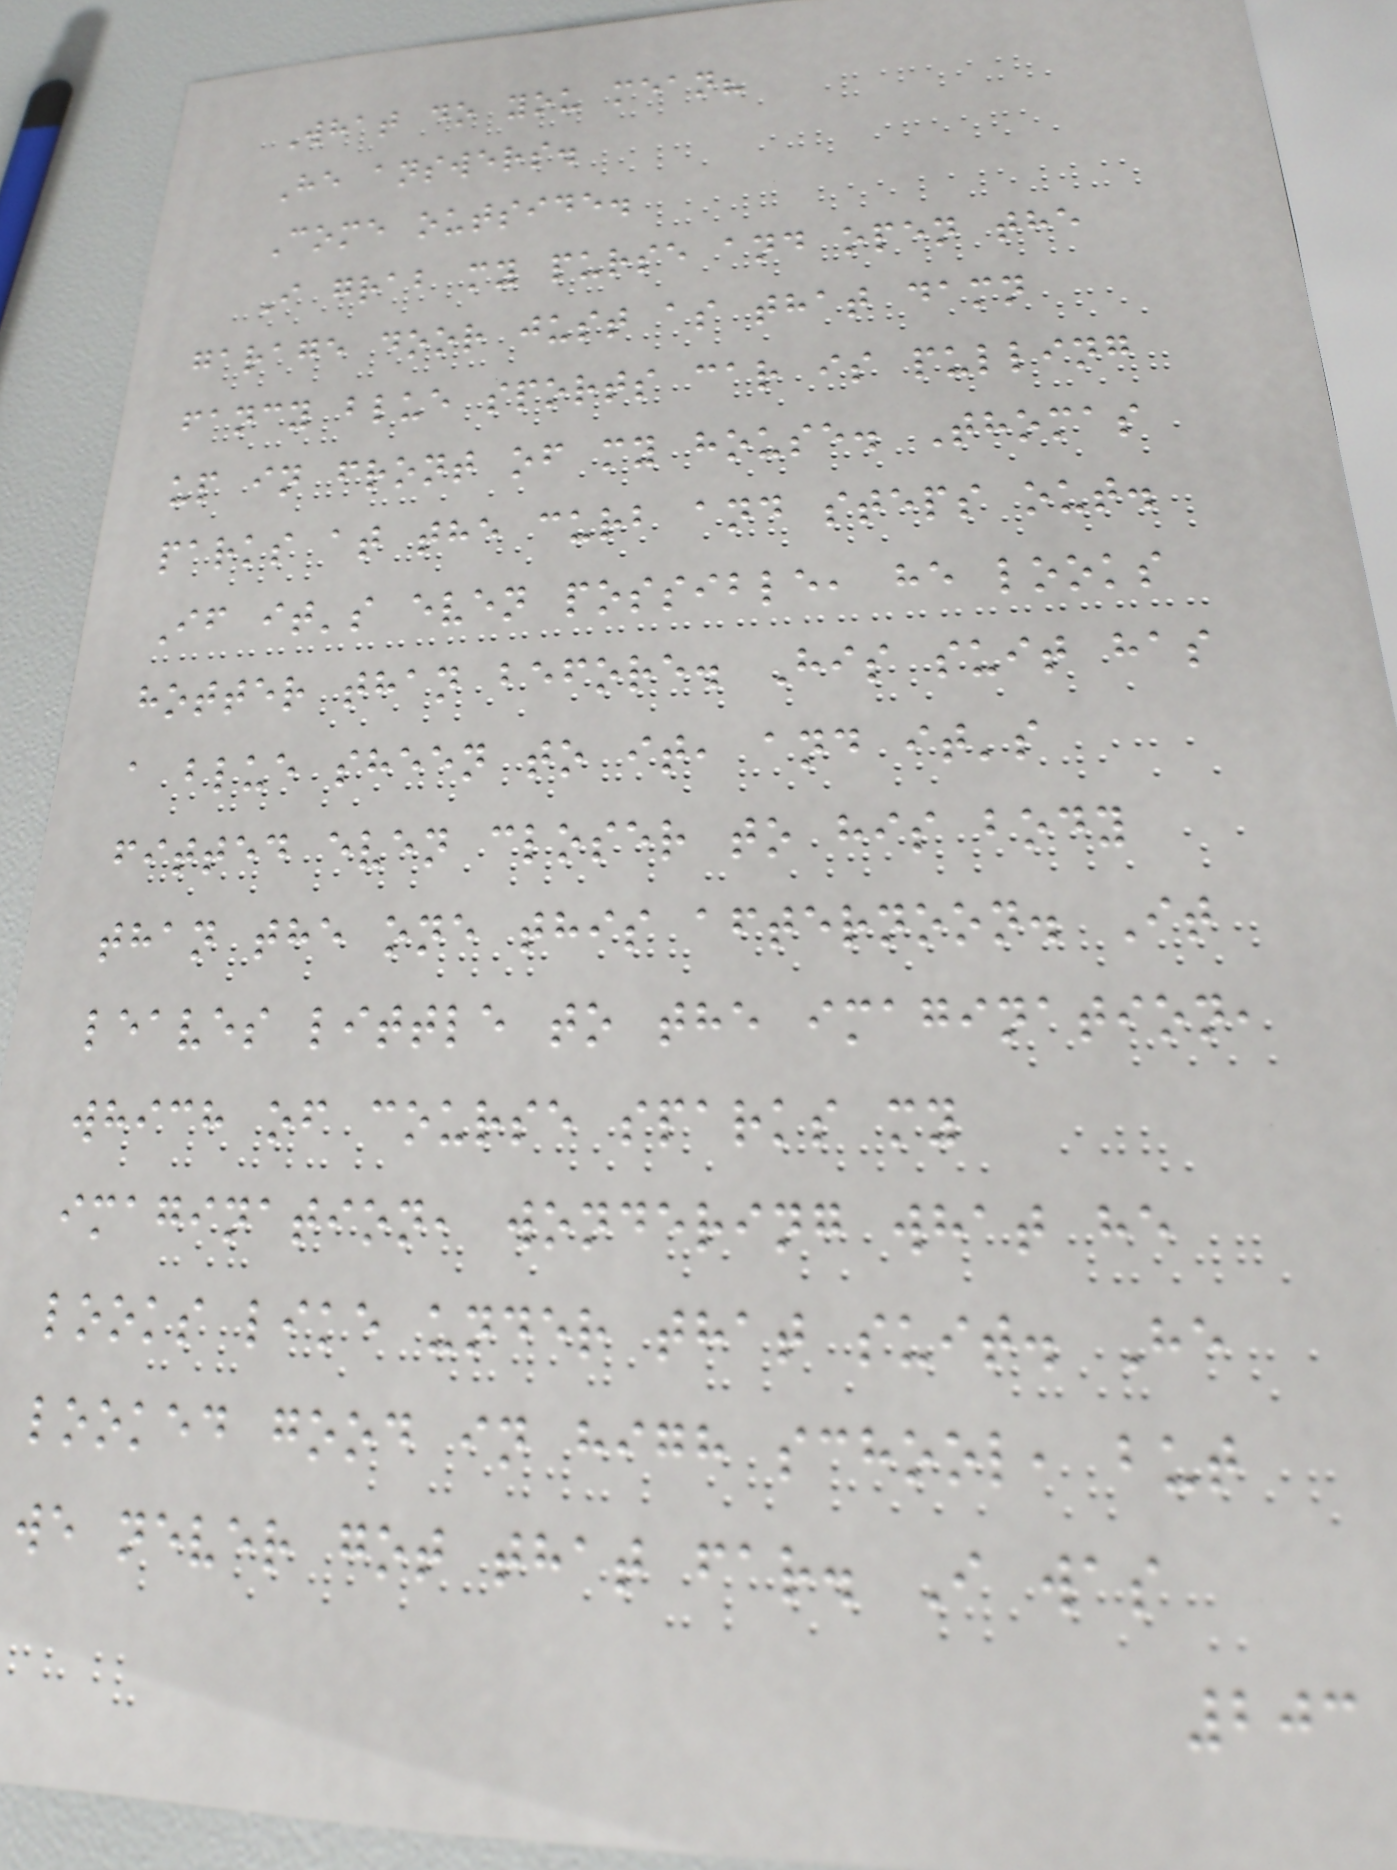What do you mean?
He answers.
Come outside.
I grab my purse and open the
garage door just as that damn
fancy blue sports car is pulling
up in front of my house. Thomas
parks at the curb and steps out.
If it's even possible, he looks
hotter than before. His suit has
a blue sheen to it, and it's
fitted even closer to his body
than the one this afternoon. It
leaves little to the imagination,
which of course sparks my
imagination, wondering what he
looks like under that suit. He
looked good in high school, but
we never got that far. I was
203
